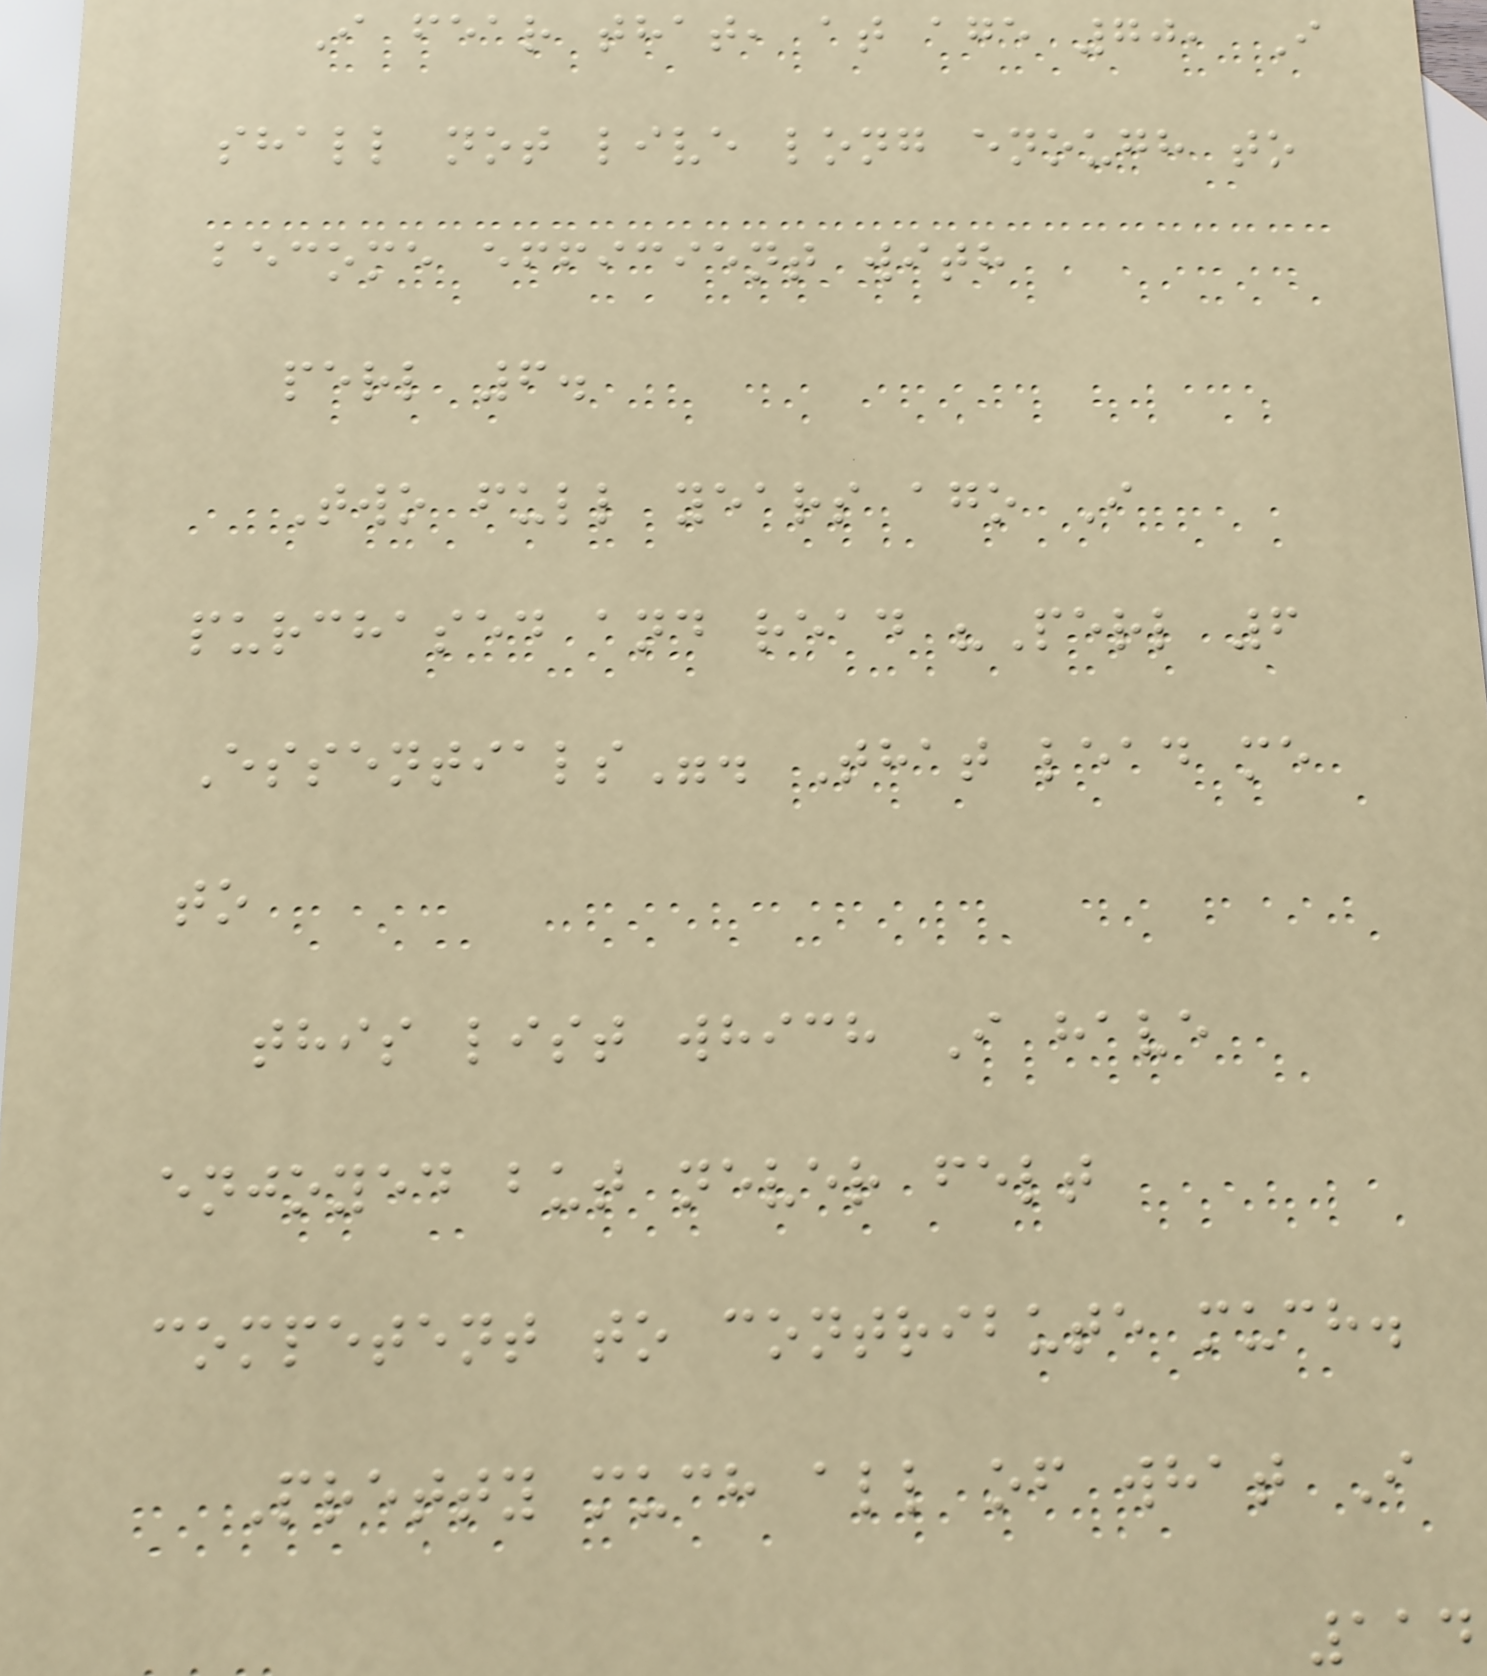I fear that, at age 70, I
shall not live long enough to
become efficient with
perl 6.
Two full years ago I
purchased and read "Perl 6
Essentials". That lead me
to
this list which I have
enjoyed but never felt
competent to contribute much.
Pretty much all of what I
114
